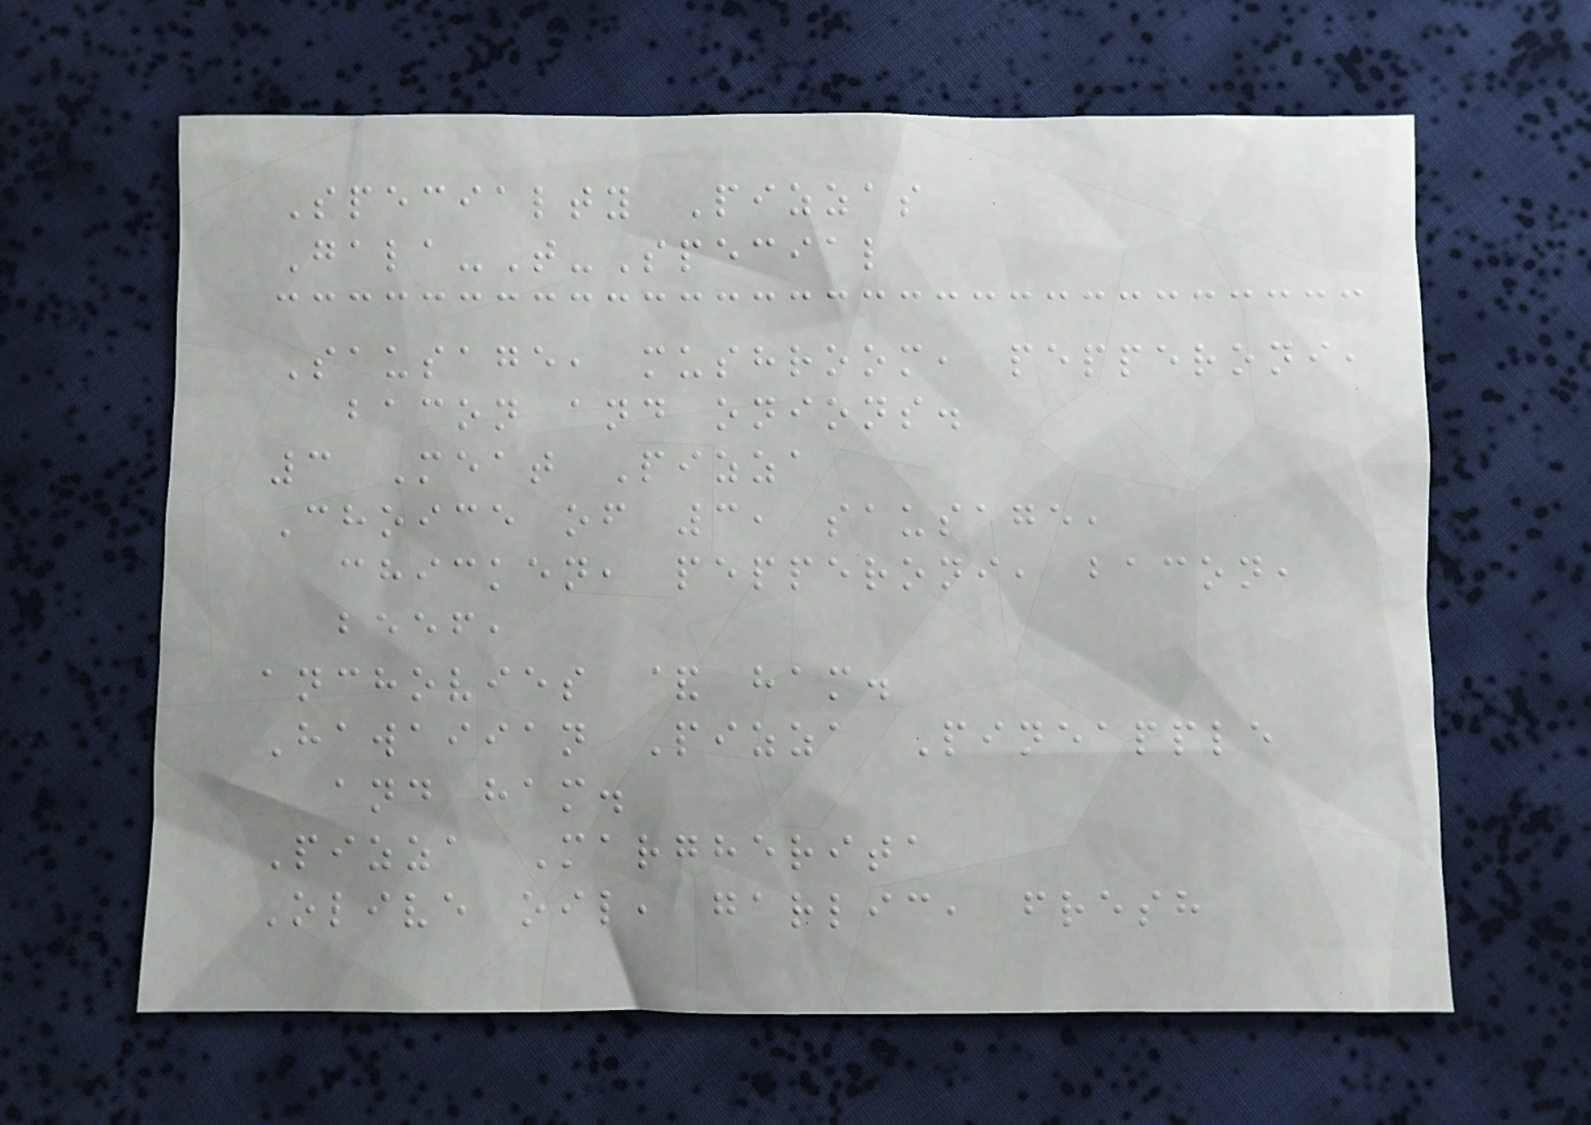Specialty Pizzas
Gala-T-Special
Sausage, mushroom, pepperoni,
bacon and onions.
3 Meat Pizza
Choice of 3, sausage,
chicken, pepperoni, bacon,
beef,
anchovies & ham.
Hawaiian Pizza Pineapple
and ham.
Pizza Margherita
Olive oil, garlic, fresh
